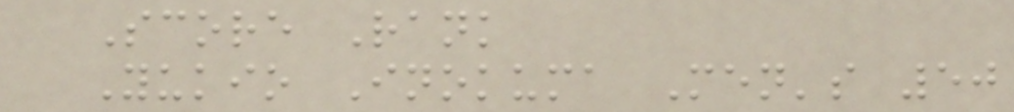Score Rank
Yukio Inokuma Men's 50
